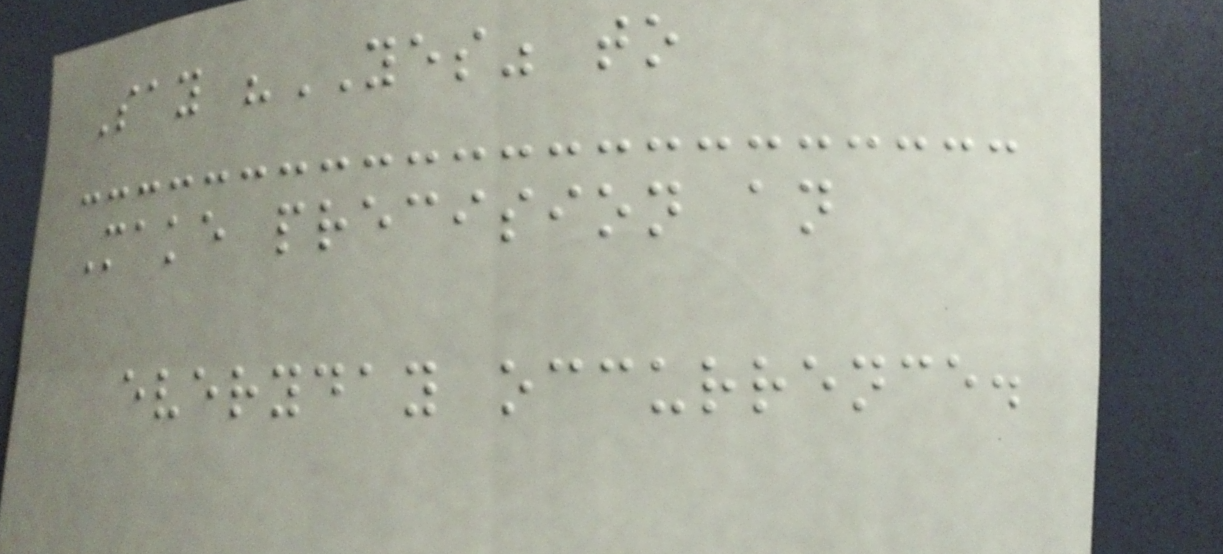Say "YES" to
Make precision an
everyday occurrence.
